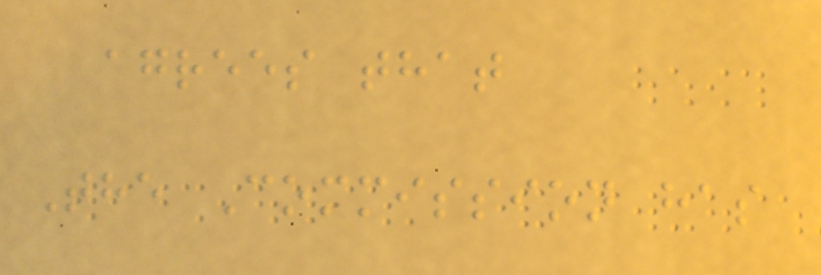agrees that
The Commission has
